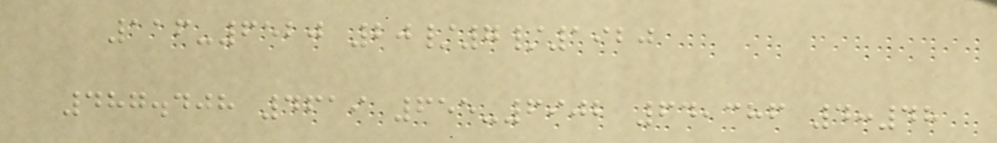116-6520 20/7/1920
487.408 4619 655-6902 64,386 4:48
